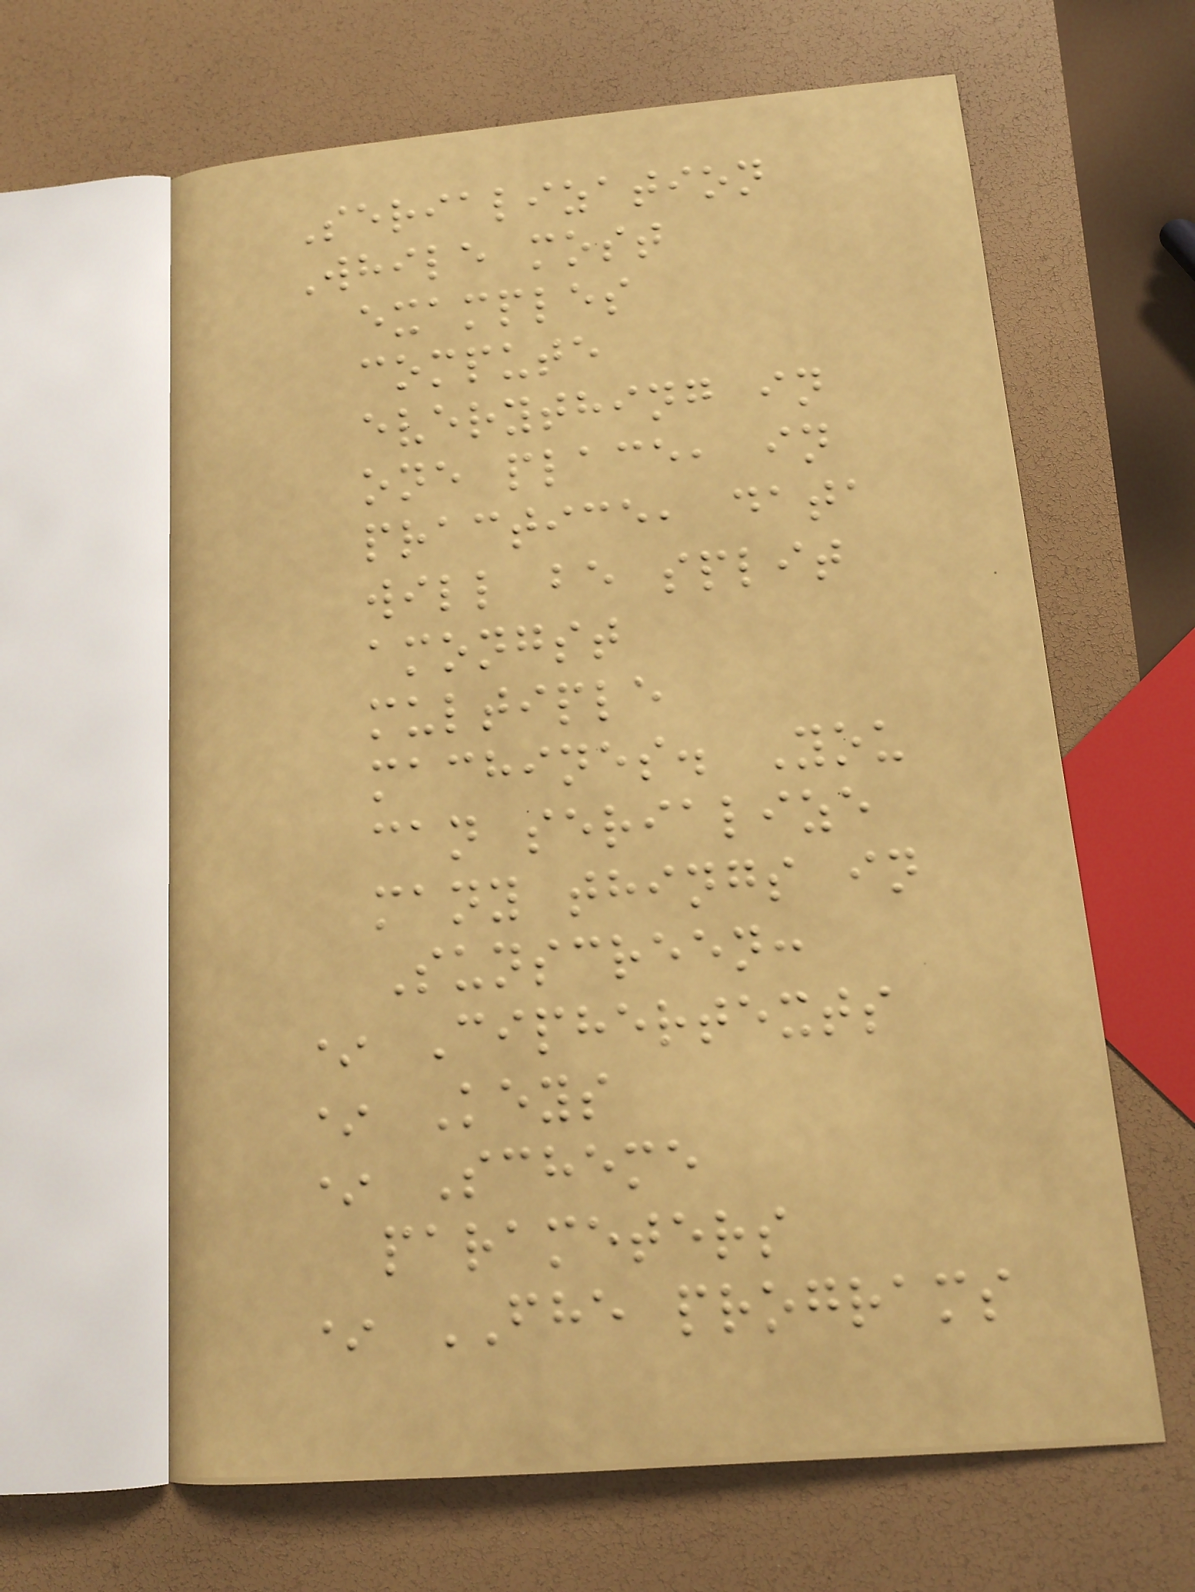Serialization
While most
examples
compute
everything in
one place, in
practice, data
will be split
amongst
multiple
machines. You
can serialize
many things in
Sunscreen:
* Ciphertexts
* Keys
* Scheme
parameters
* FHE programs
